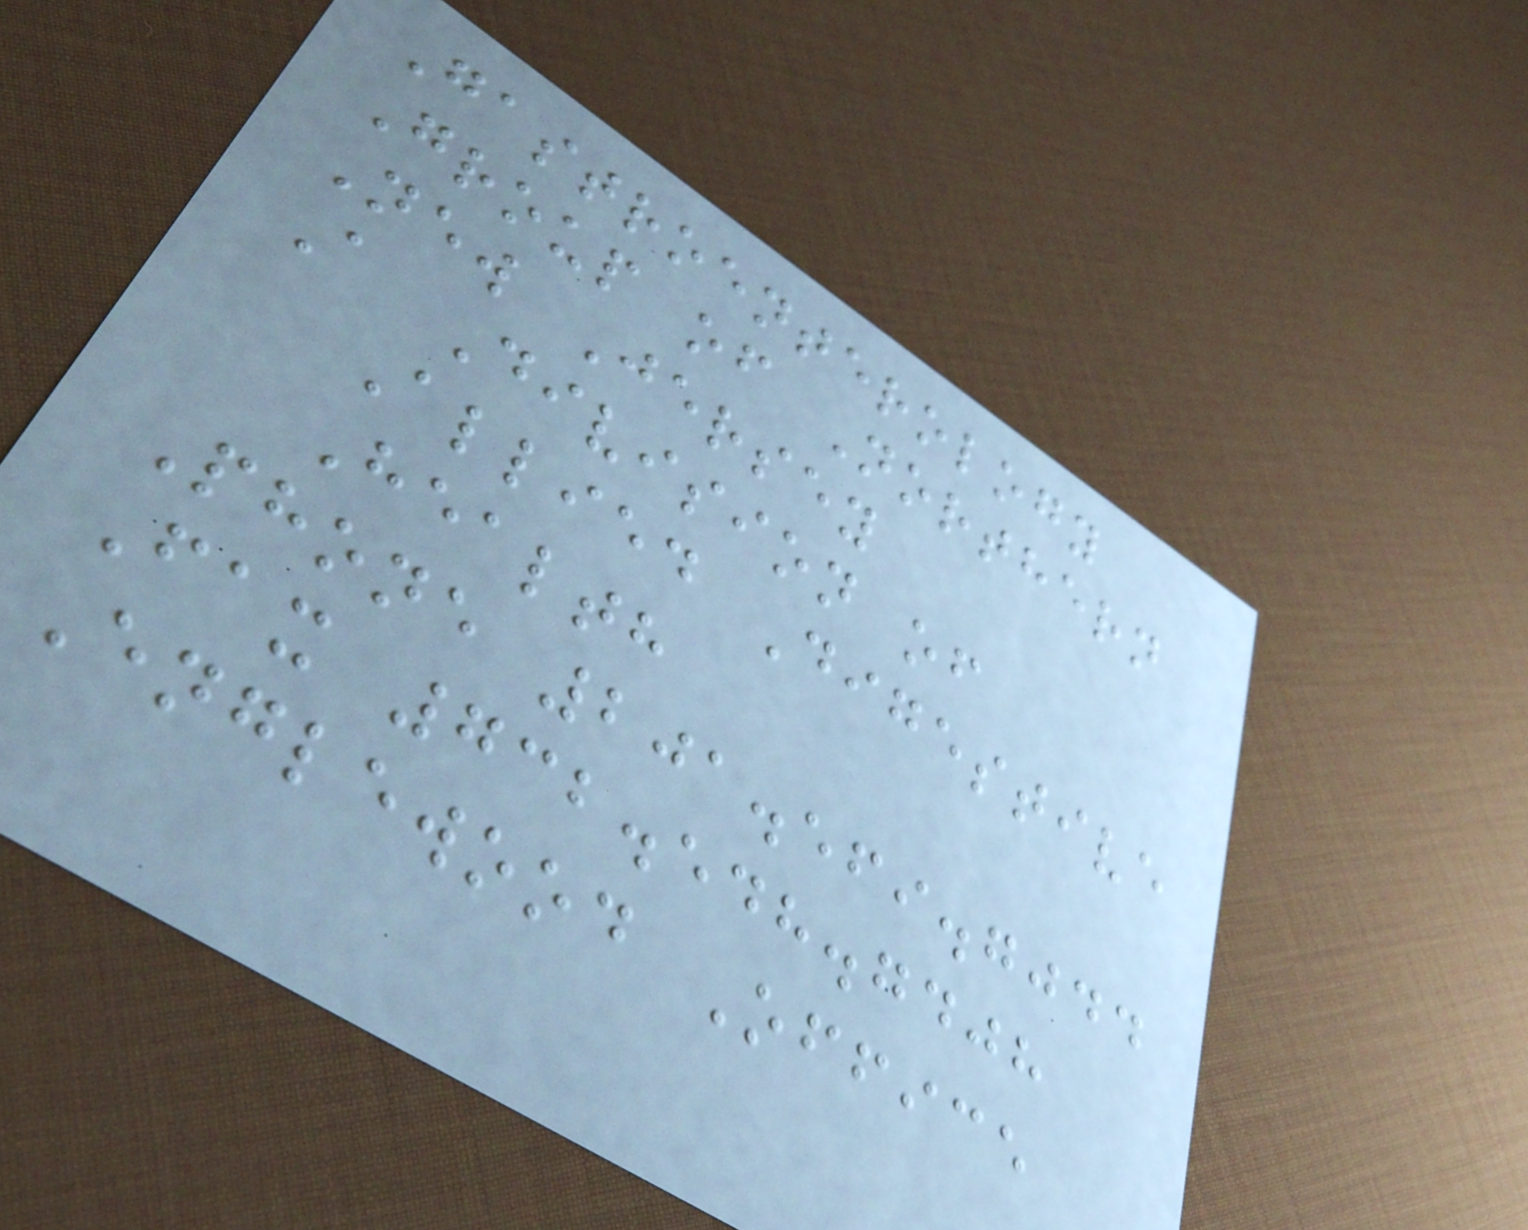Gastroenterology
Group of Northern
New Jersey
A Division of
Allied Digestive
Health
Phone 201.569.7044
Fax 732.548.7408
Englewood Office
